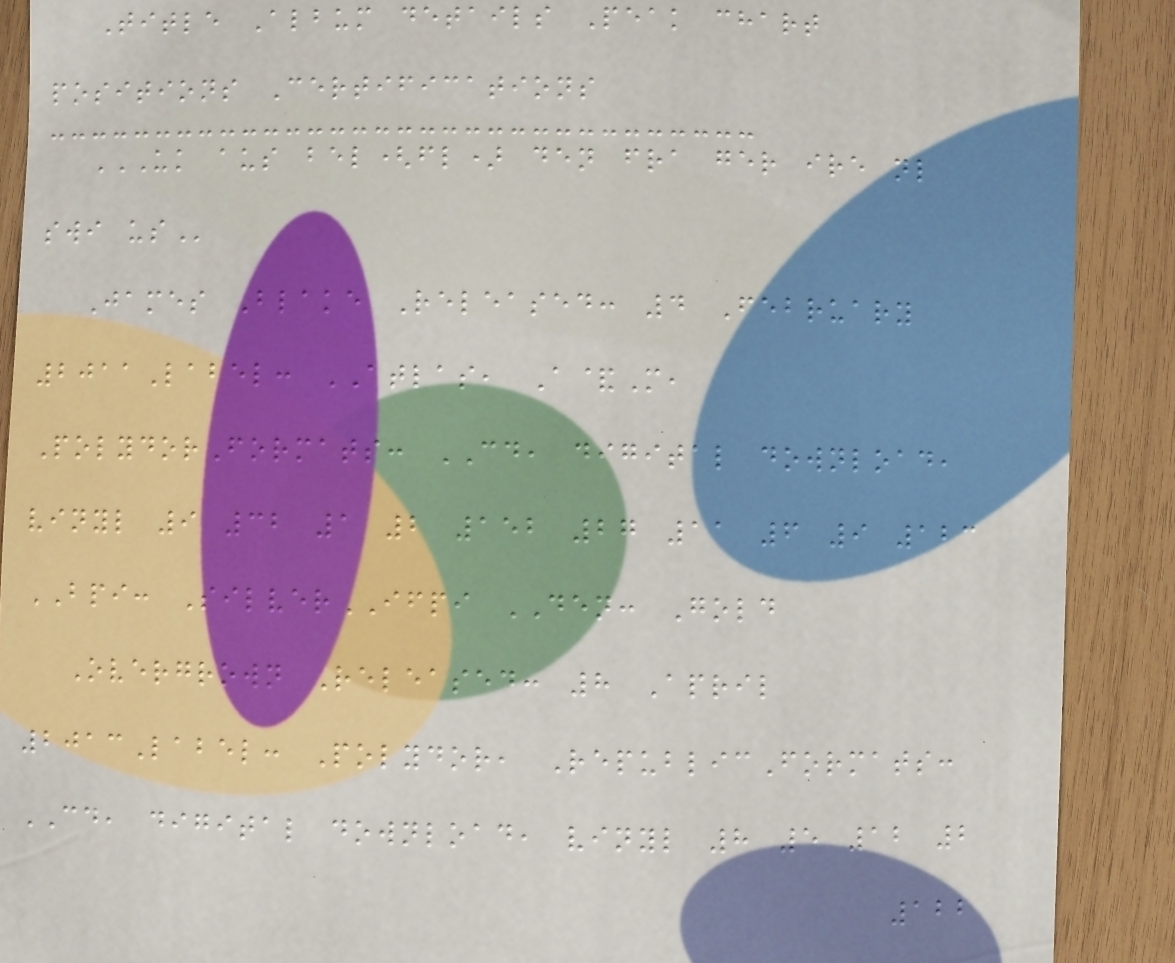Title Album details Peak chart
positions Certifications
UK AUS BEL(FL) DEN FRA GER IRE NL
SWI US
James Blake Released: 4 February
2011Label: ATLAS, A&M,
PolydorFormats: CD, digital download,
vinyl 9 32 1 2 152 27 11 6 9 123
BPI: SilverIFPI DEN: Gold
Overgrown Released: 8 April
2013Label: Polydor, RepublicFormats:
CD, digital download, vinyl 8 5 12 2
122
